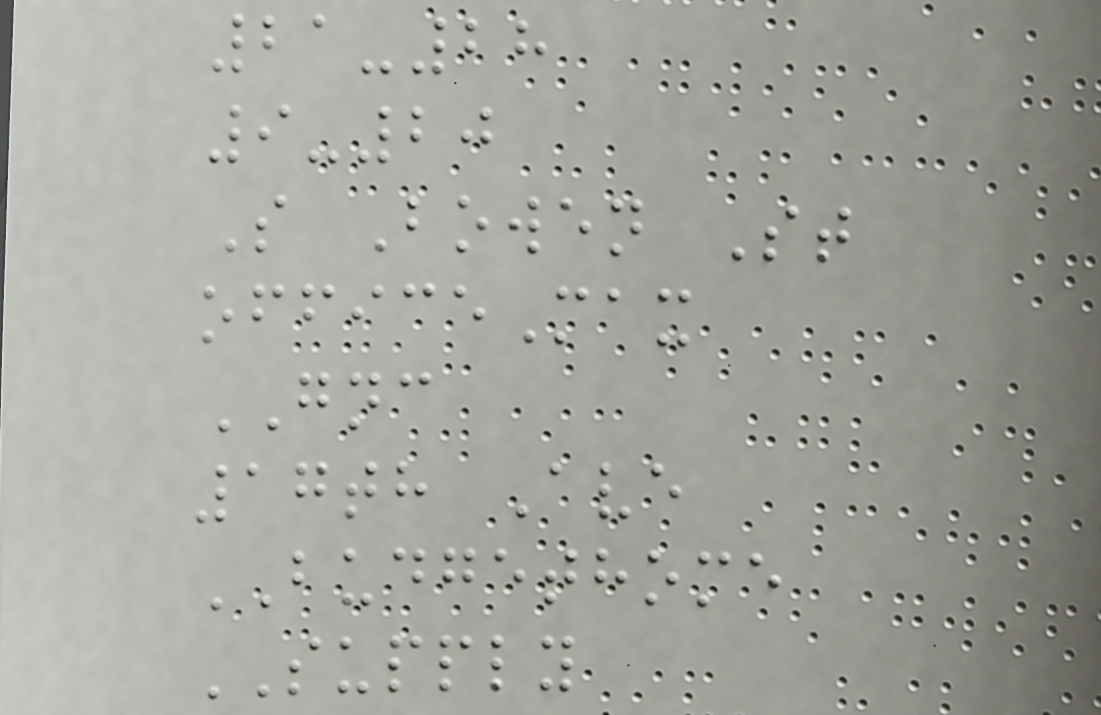21-28
9-20
S Bowen St
officeMax
GNC
17th Ave
BUDGETHOME
SUPPLY
